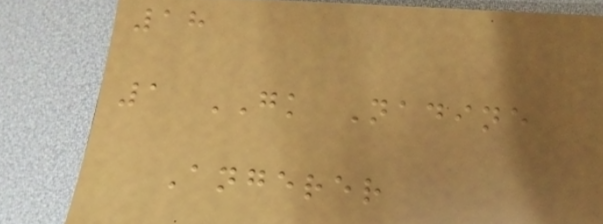18
1 GK Nadine
Angerer
